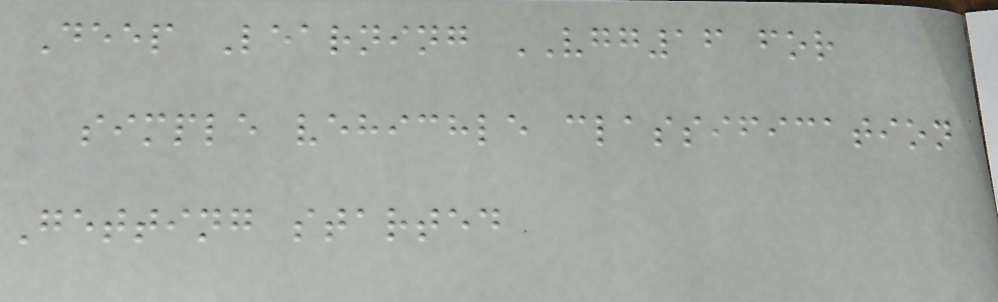Deep Learning VGG16 for
simple vehichle classification
Getting started
